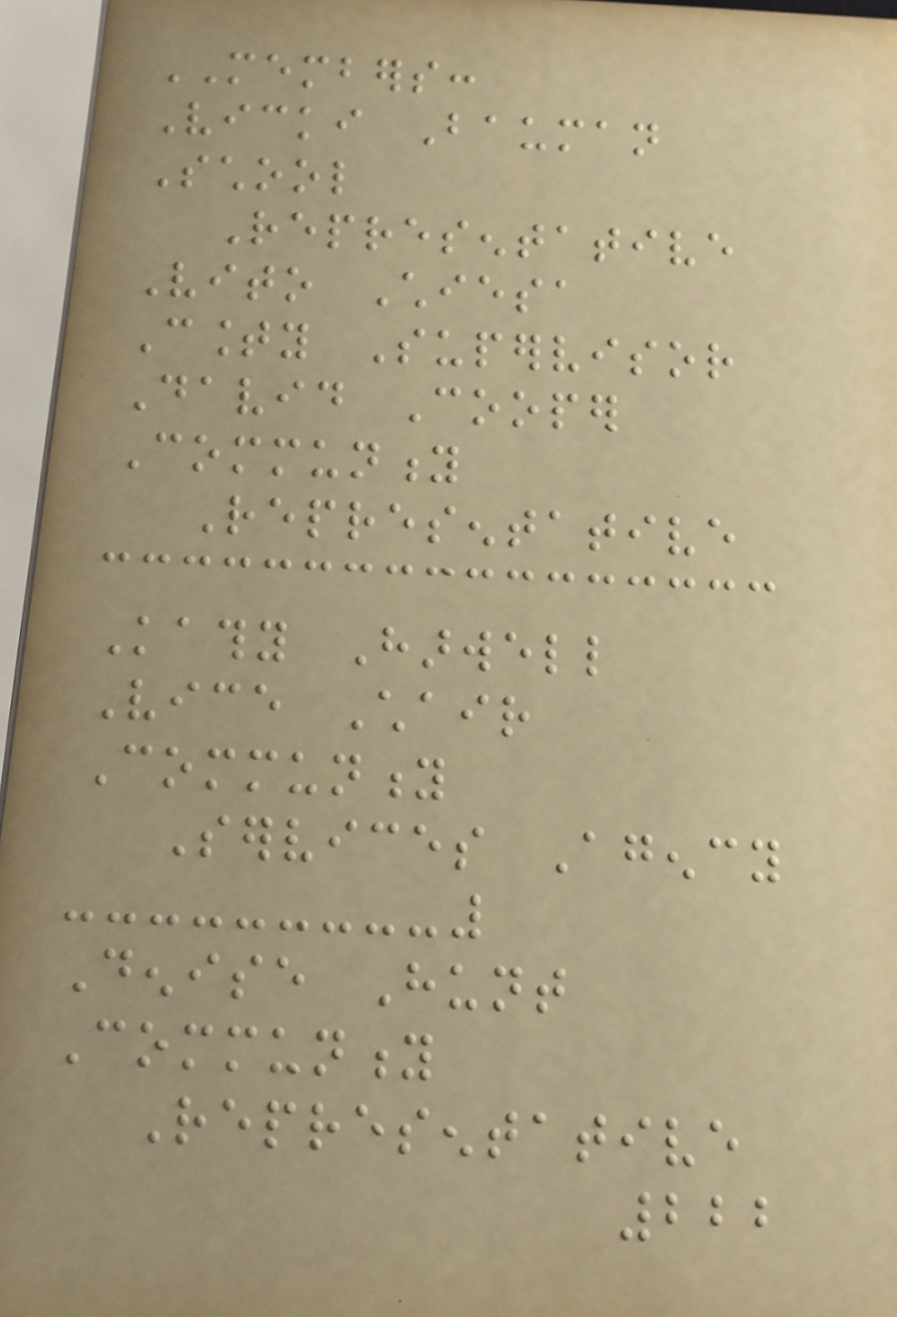MEMBERS:
Vicki Bauman
School
Representative
Vito Chiesa
County Supervisor
David Cooper
Community
Representative
Kathy Harwell
Vice Chair
Community
Services Agency
Denise Hunt
Community
Representative
222
